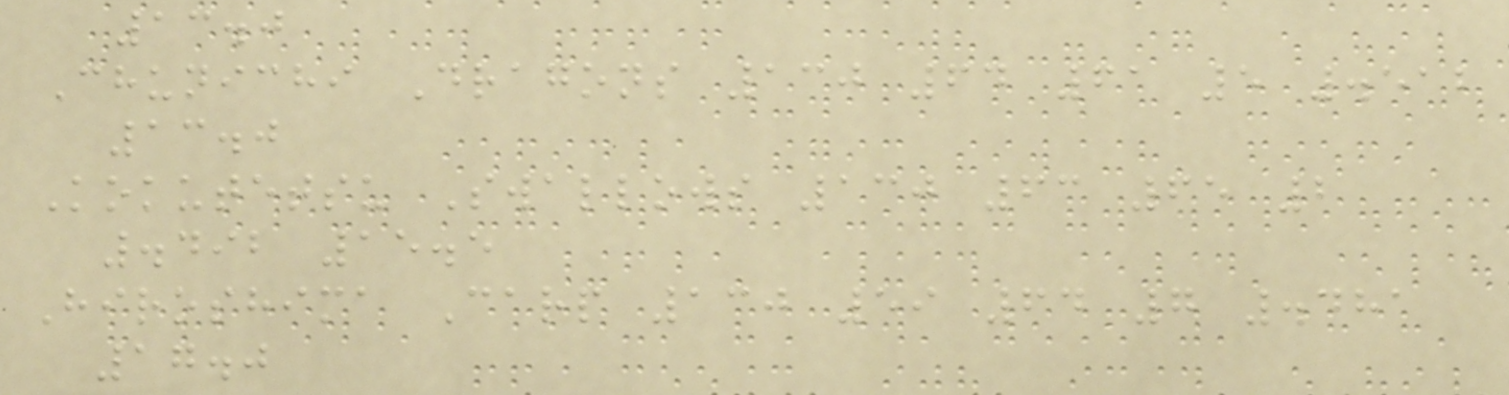13.0
Chunichi Dragons 130 64 61 5 .512
13.0
Kokutetsu Swallows 130 63 65 2
.492 15.5
Hiroshima Carp 130 59 64 7 .481
17.0
